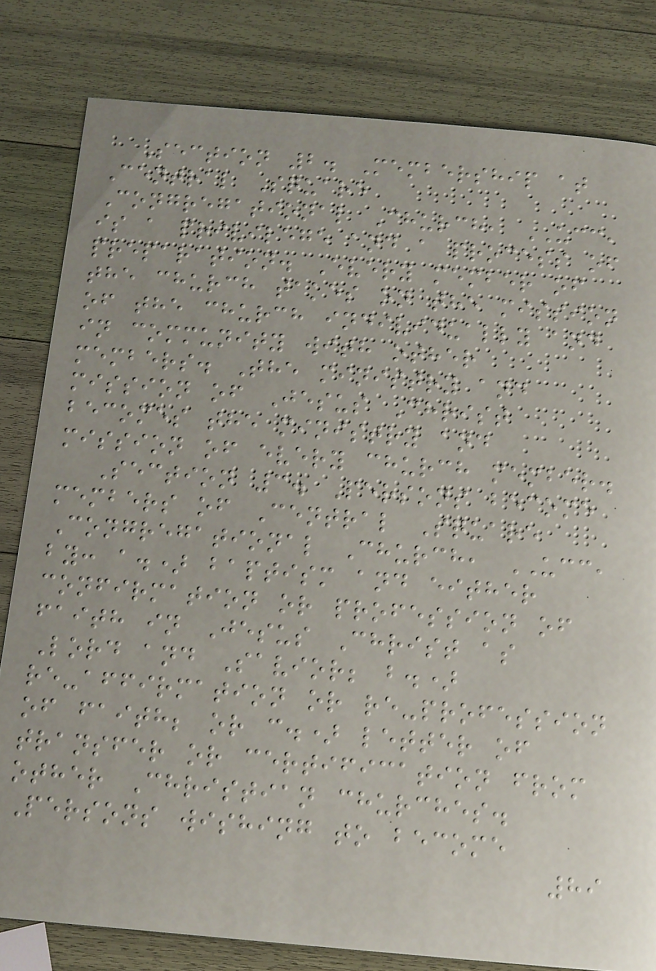Section 2. Membership at
Central Square
Congregational Church, UCC,
is a privilege and a process of
preparation. Every member of
the church takes on the mission
of the church individually and
in community with other
members. The ministry and
mission of Jesus Christ
becomes the ministry and
mission of every church member.
Section 3. Persons become
members of Central Square
Congregational Church, UCC,
by: a.) baptism and either
confirmation or profession of
faith in Jesus Christ as
Lord and Savior; b.)
re-affirmation or re-profession
of faith; or c.) letter of
transfer or certification from
other Christian churches.
Persons wishing to become
89
